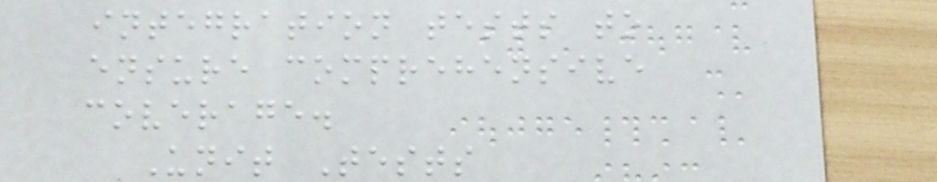integration tests to
ensure comprehensive
coverage.
Unit Tests
